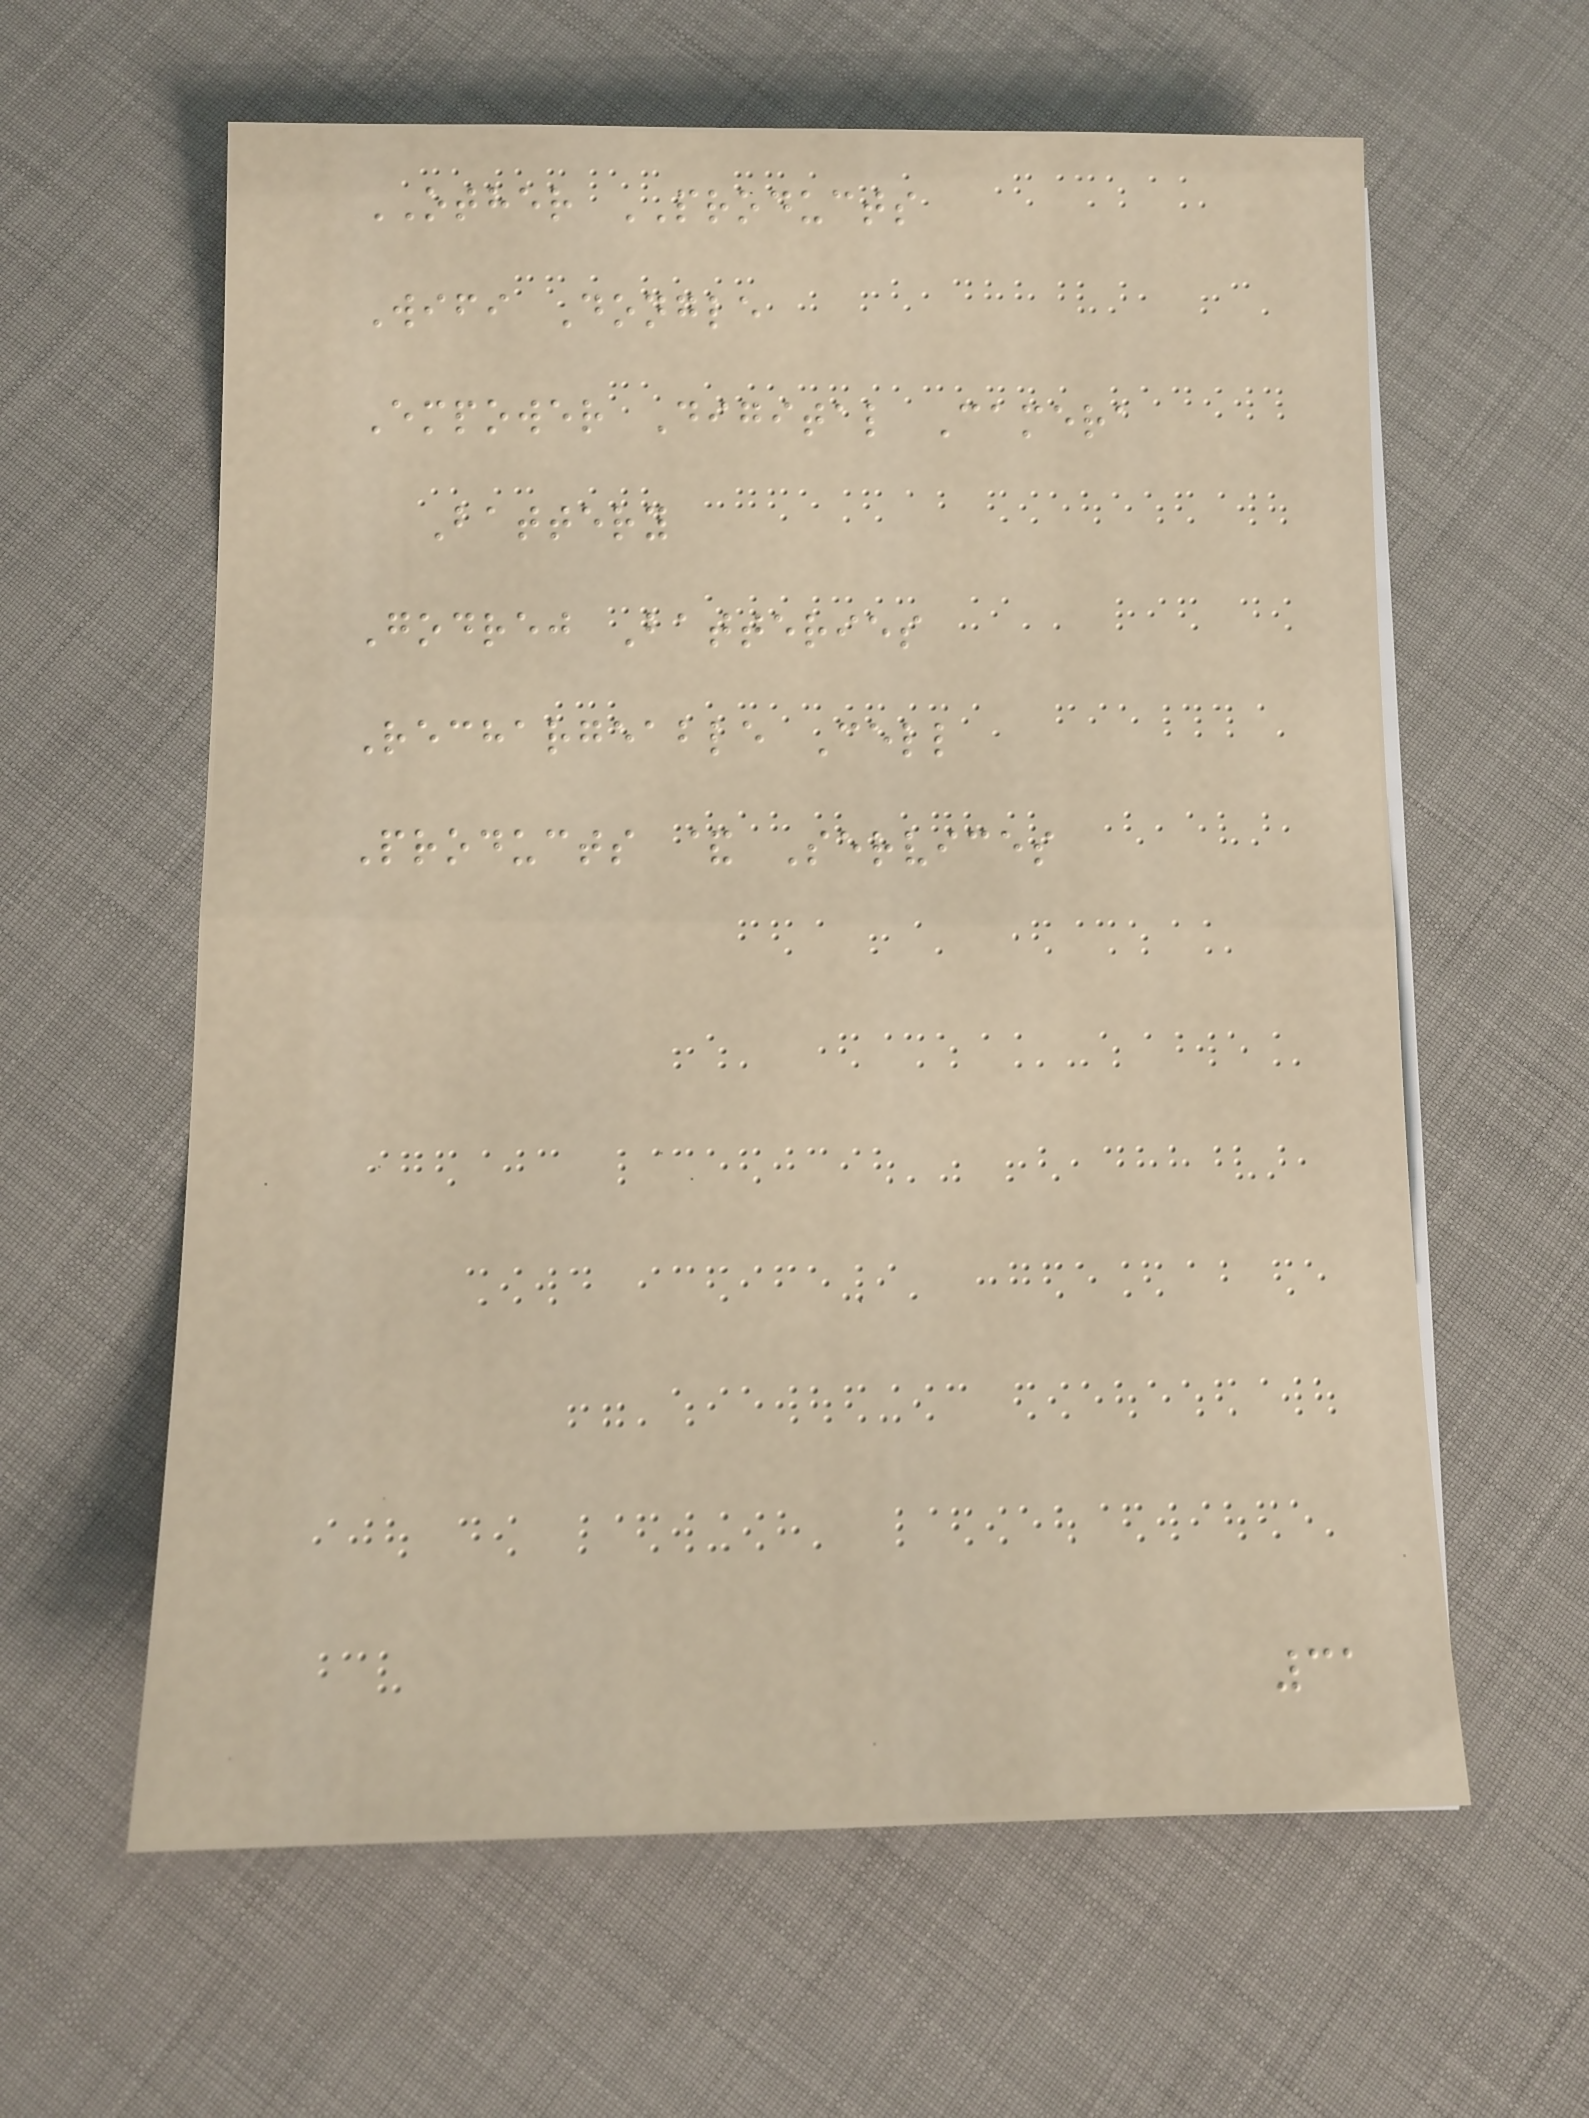OTHER PRODUCTS
Wifi Dongle
Empower Digital Camera
Battery
Godrej Batteries
Rechargeable Cell
Products & Services
31
